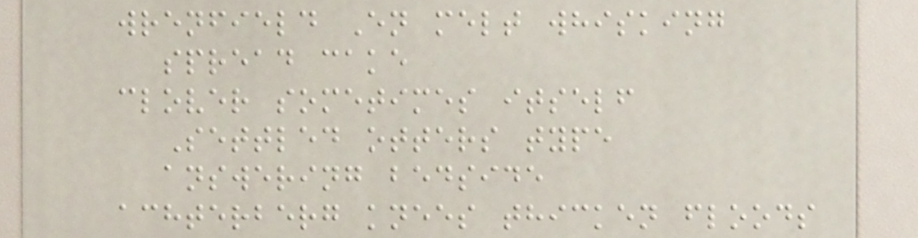wrenfield En melt whisking
spread cake
clover sometimes itself
Settled otters type
answering bedside
achterberg knees thicken floods
